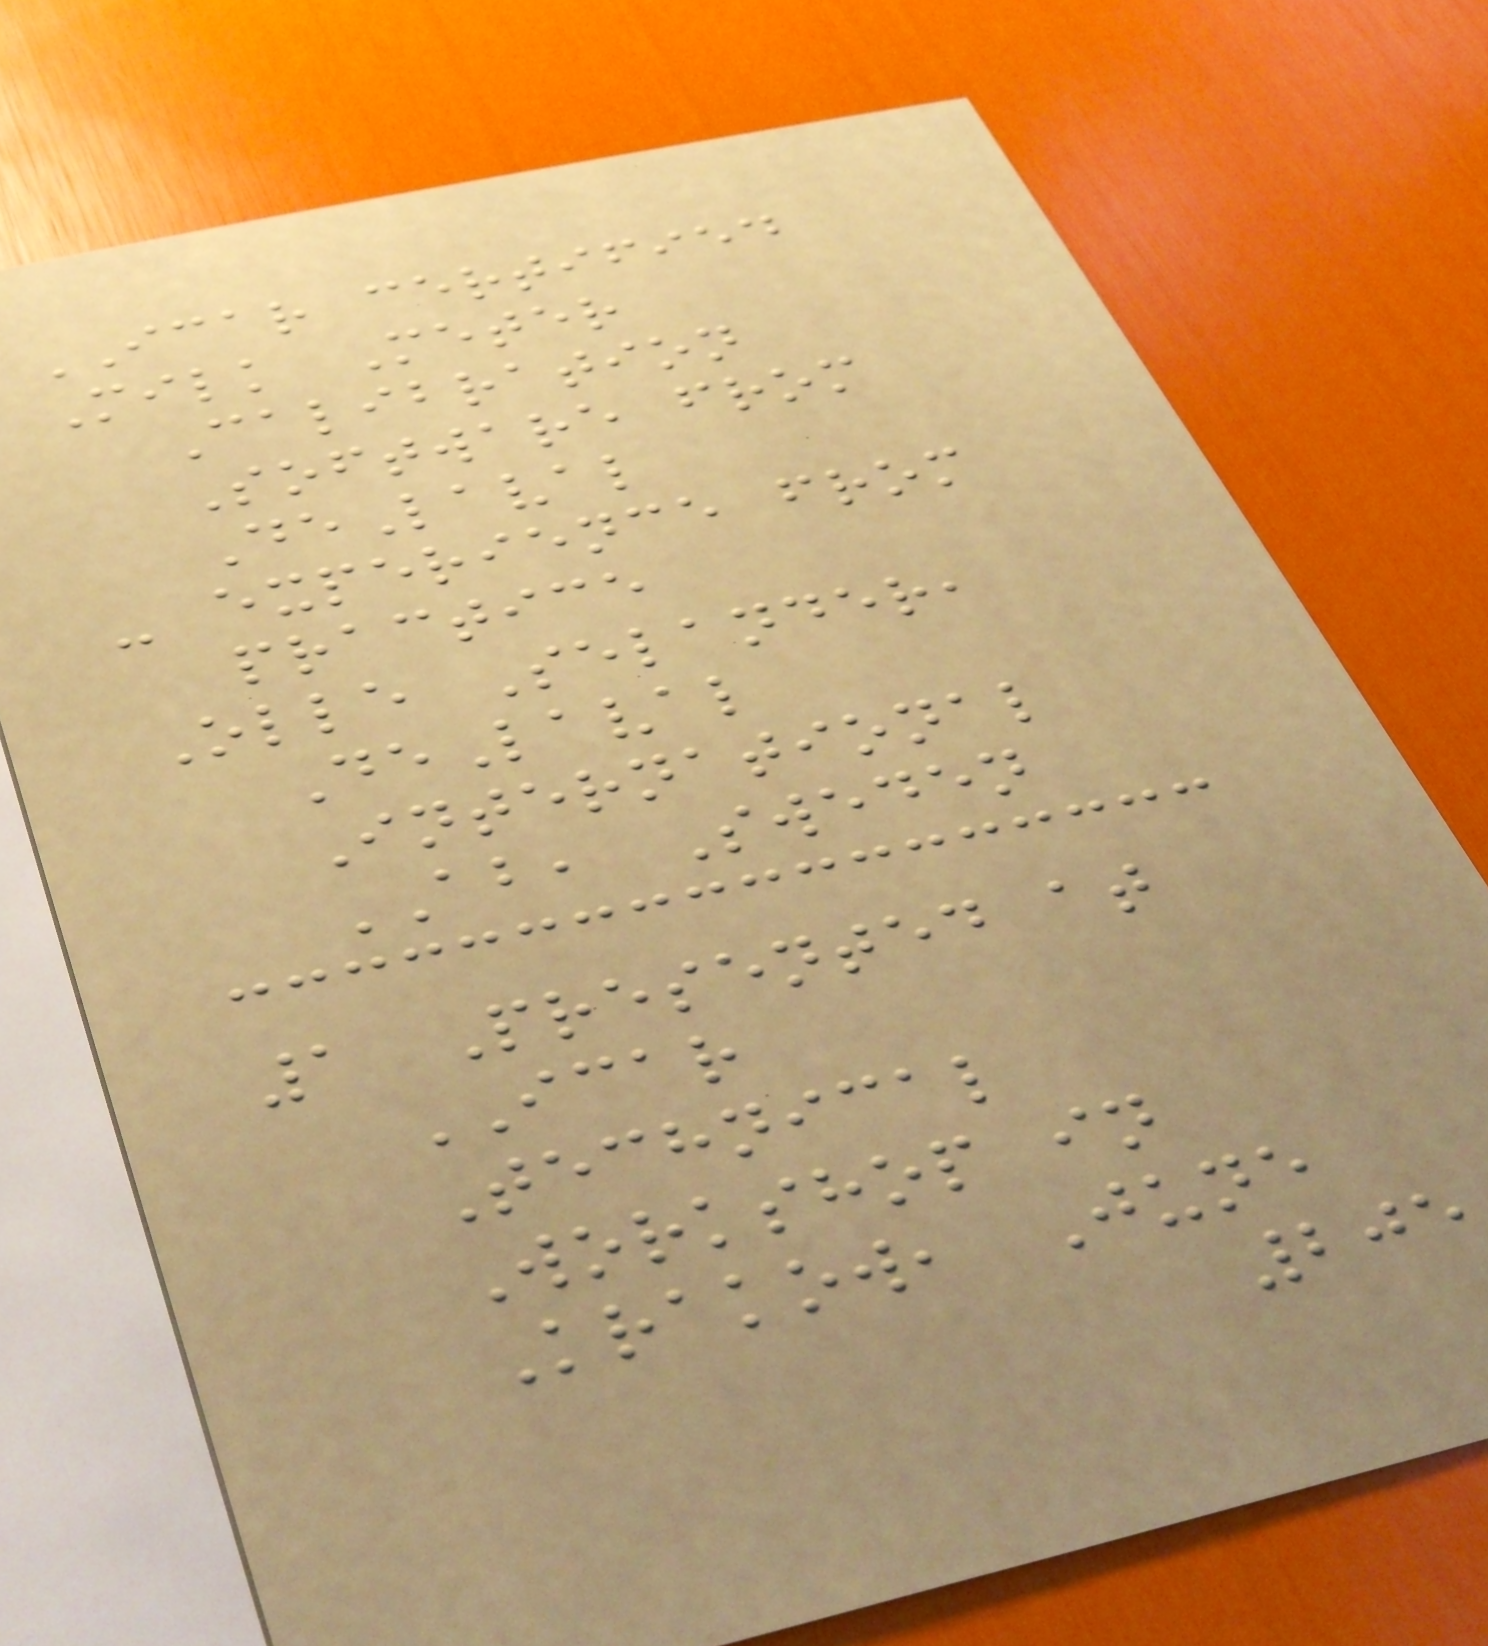ICAR certified
Milk Meter
Calibration
Software from
DeLaval
- experience from
practice
Olle Selander,
DeLaval
International
AB, Sweden
1 Presented at
ICAR
Technical
Workshop in
Krakow, June
205
